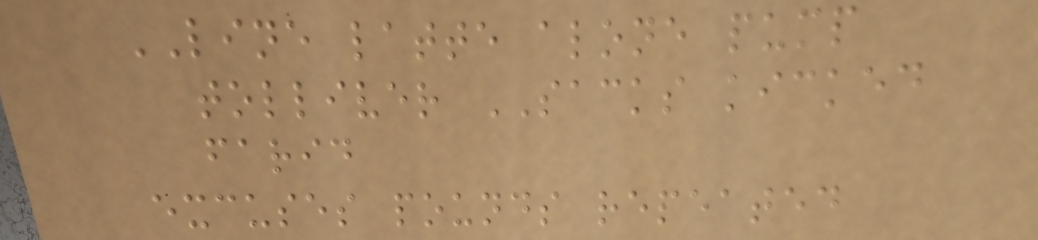LINE latte alone pump
tolliver SACKS kicked
farid
excuses pounds repeated
